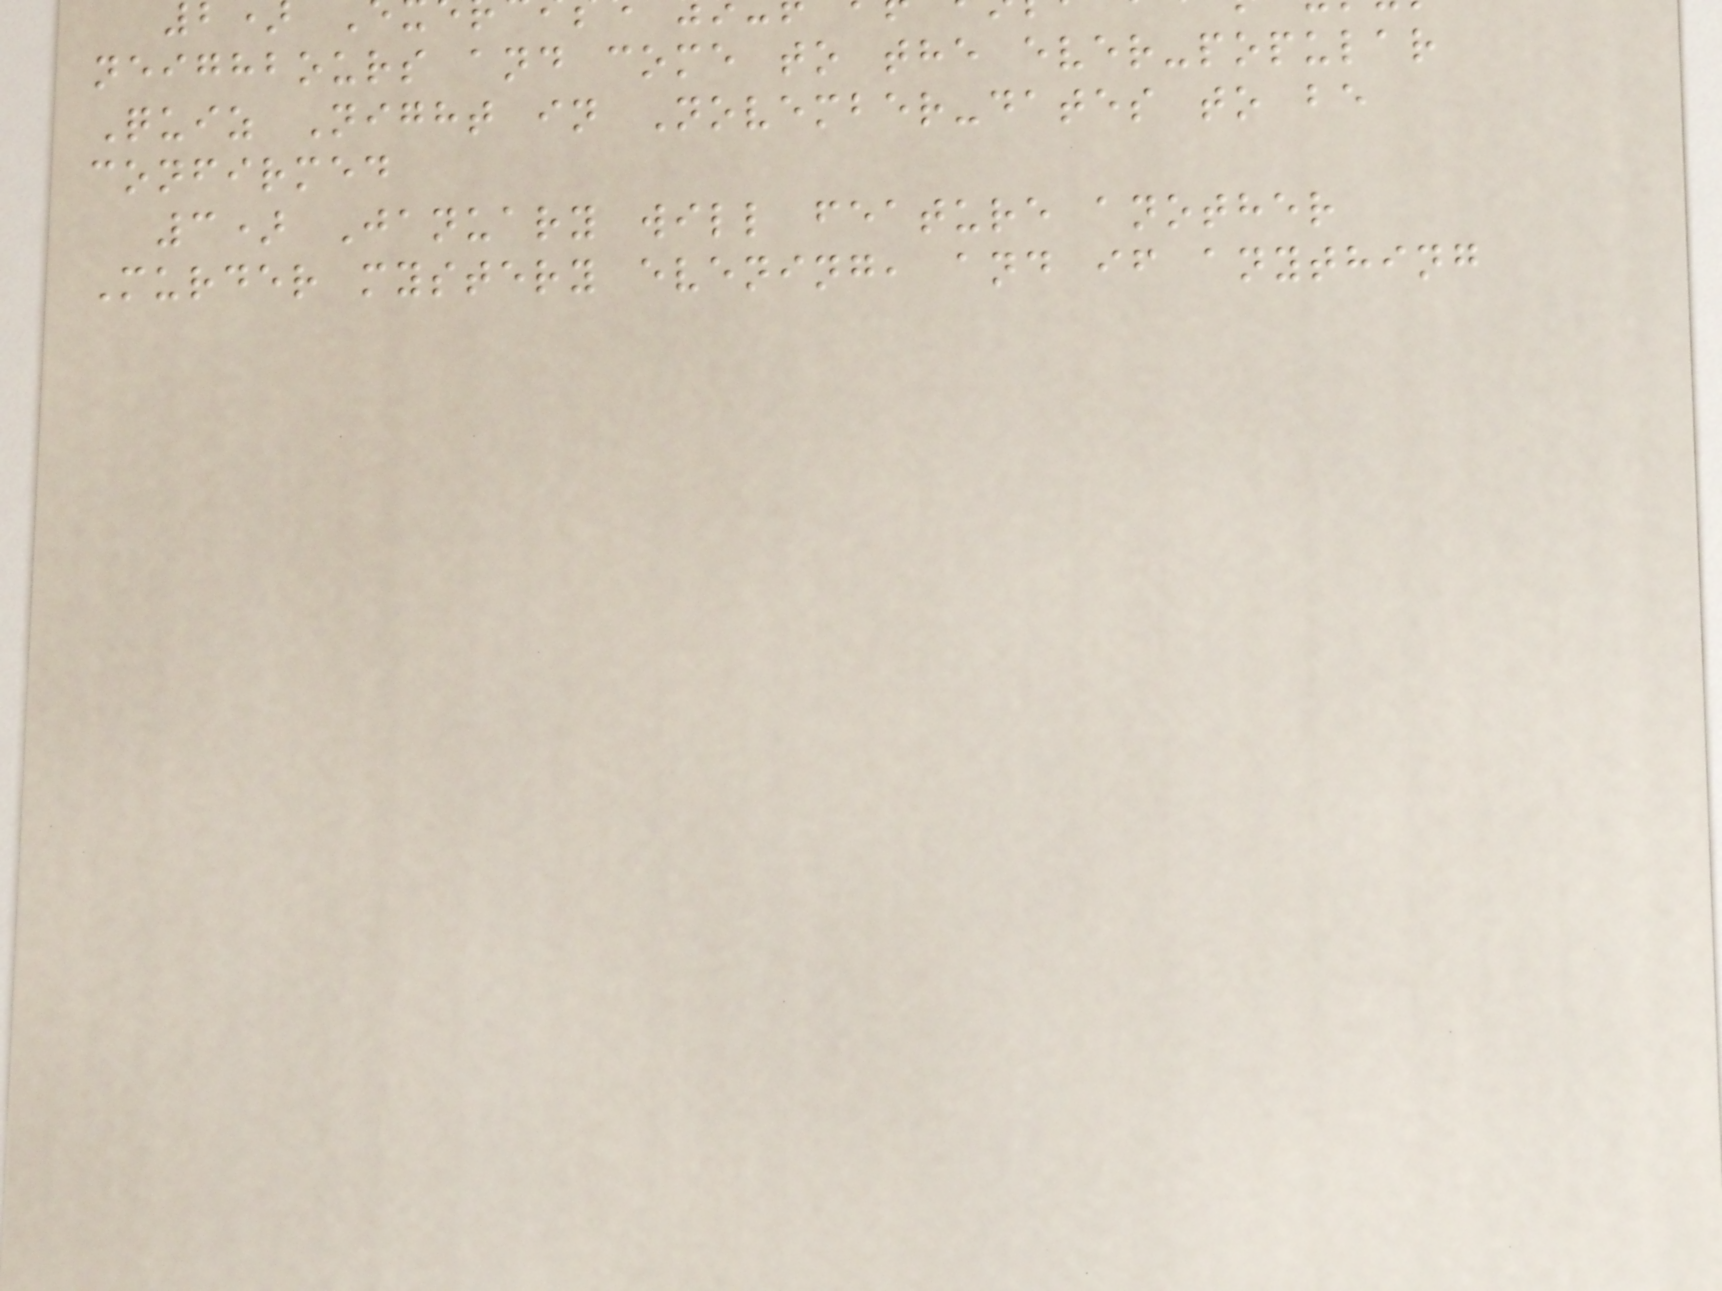neighbours and come to the ever-popular
Quiz Night in November-dates to be
confirmed
3) January will feature another
Murder mystery evening, and if anything
